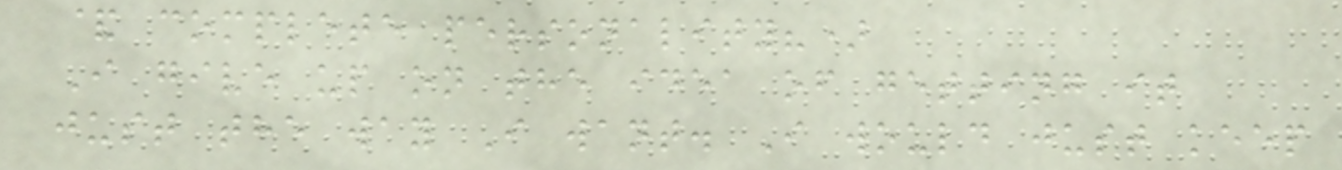& complete personality?)
I give up on the idea of getting it
just the way I want. I would just keep
